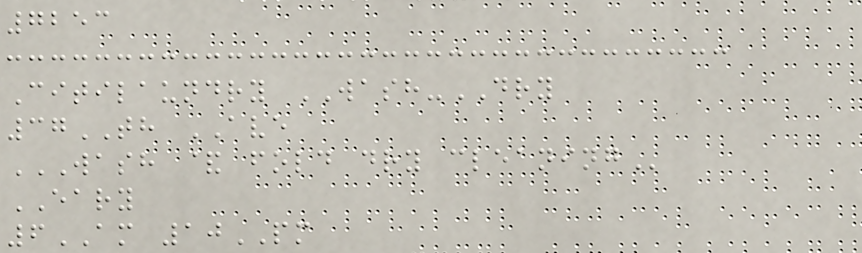7253
Citilaundry WASH-DRY
37TH AVE
WASH & FOLD DRY CLEANING
EARY
6AM 10PM
